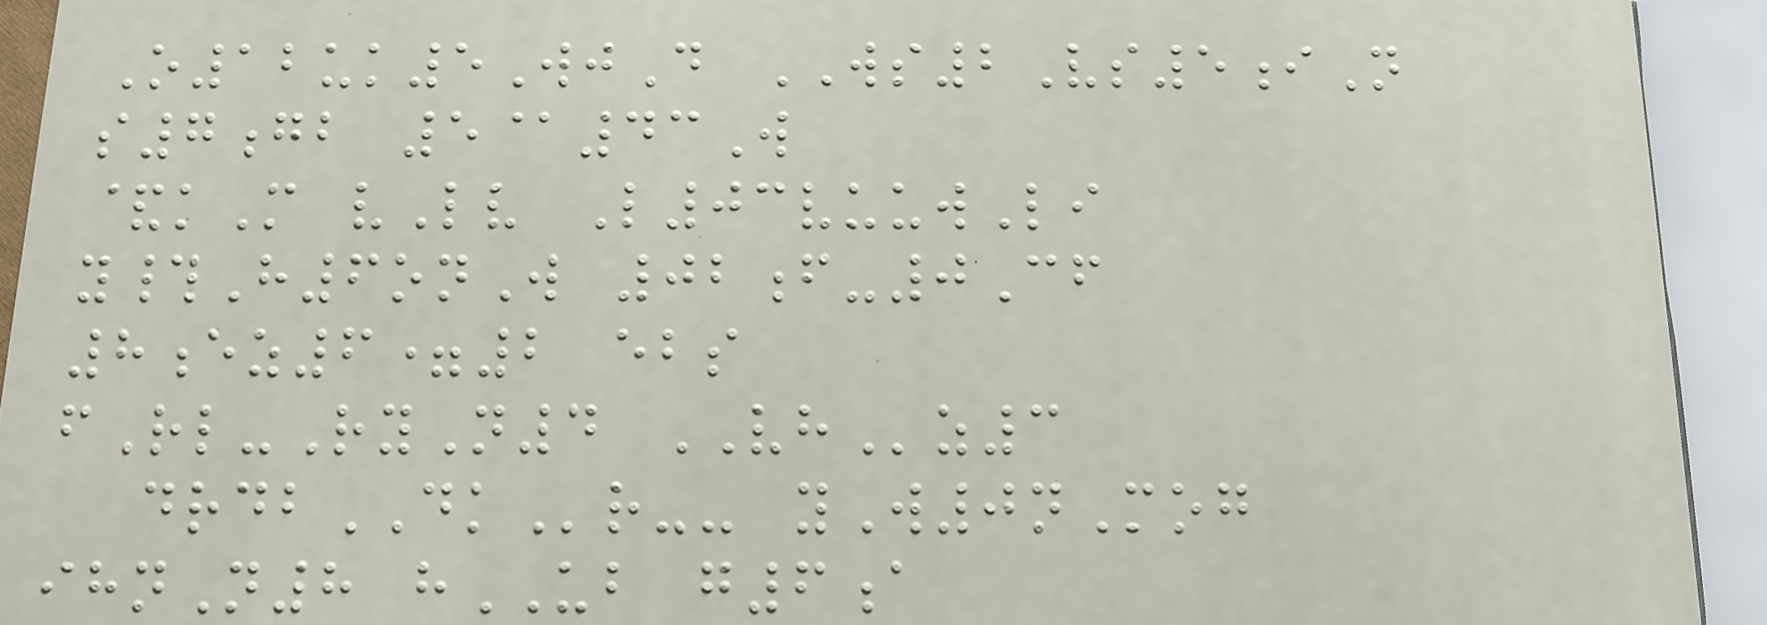O12uk5WjD WS2Vs5iN
s7gb 5@43W
&kM vLv L03vuuwLi
y#H6onW 02f-0Cf
8ez6=2 ebs
fRl-RyN4 VHz3
drdbDKr-- yW0nMog
ihnN8 hUB g6a
